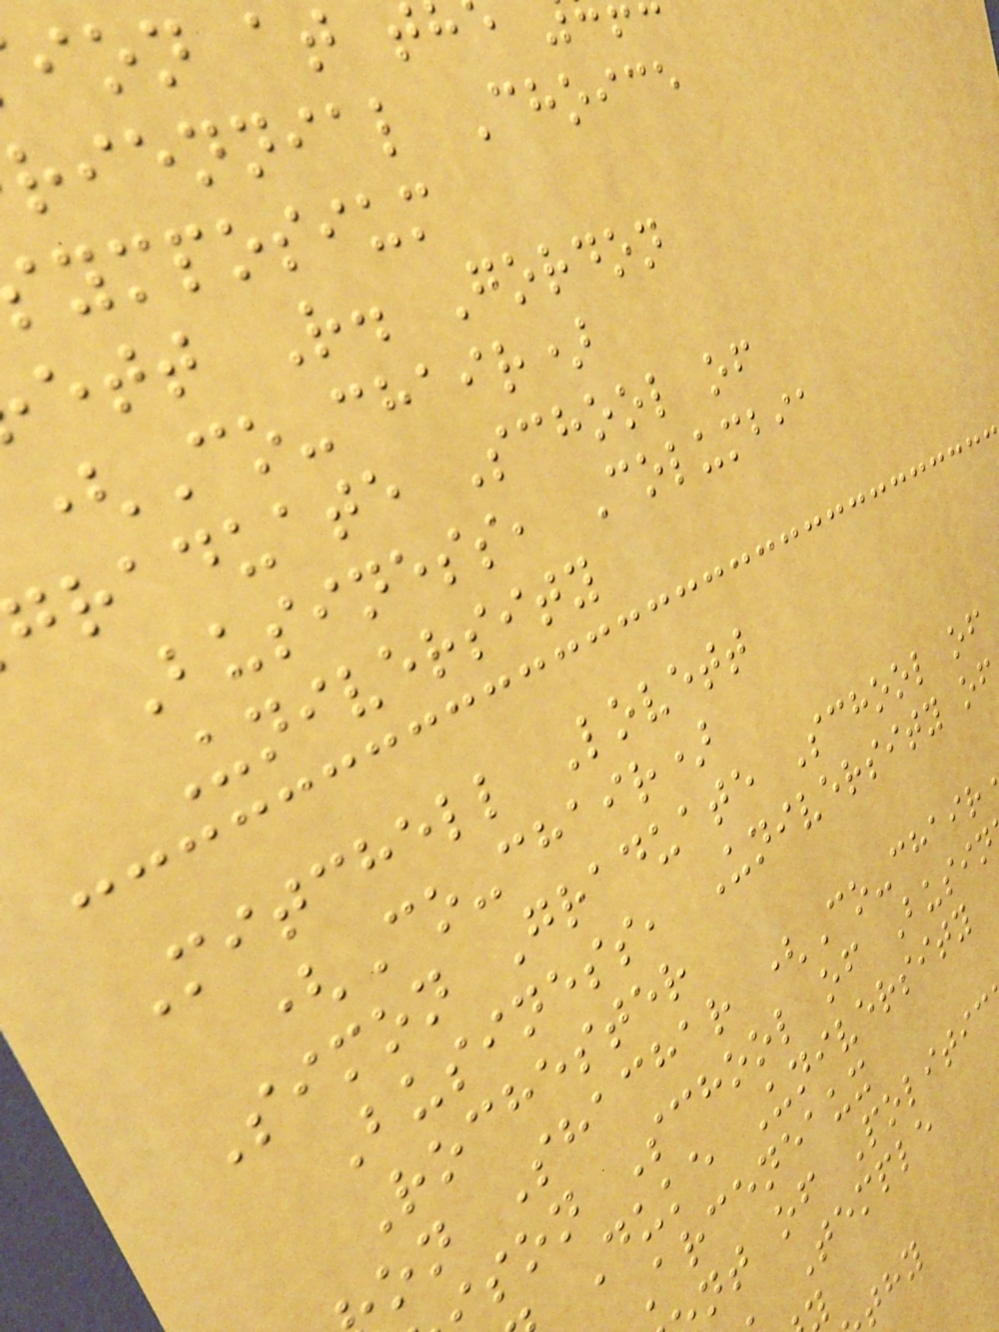ion at t
riennial Choice
ymposium
ett R. Gordon
(Co-chair)
raduate School of
Business, Columbia
University
Mitchell Lovett
(Co-chair)
Simon Graduate School of
Business, University of
Rochester
on Shachar (Co-chair
son School of Busin
Duke University
Arceneaux
nt of Politic
Temple
